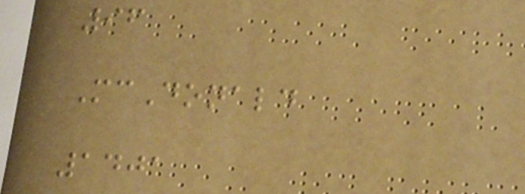96
McDonald
1401
